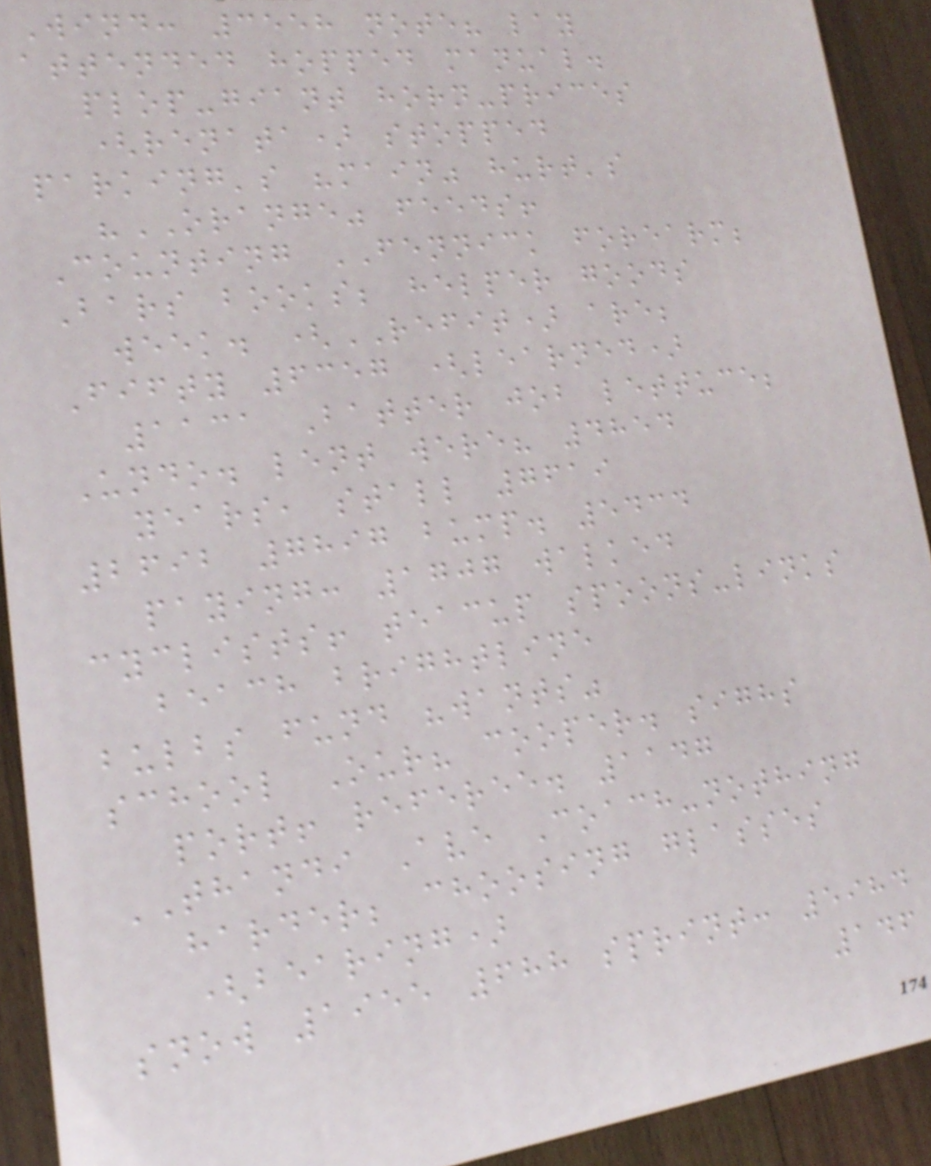Wind: 3558 note? lay
attended hopped manual.
plop-giant horn-prices
(renata) stopped
parking's "main" hurt's
"ORANGE" feeds!
Counting FENNICK forearm;
Bars books; helper goods
week. (REFIT) are;
Fifty 6357 (learned)
1131 Batter job lettuce;
Undo. lent were? 4854
years, stall 7619
2692 7897 bump. 5434
paying: 1707 walked
cyclists! teacup spoons-links
beach brightline
bulbs fund "wants"
school Our? cooper. sighs
port! referee. 1147
THANDI Ave Coach-nothing
harder; choosing glasses
(bearing)
snow 1955 688 sprint: 5984
146
